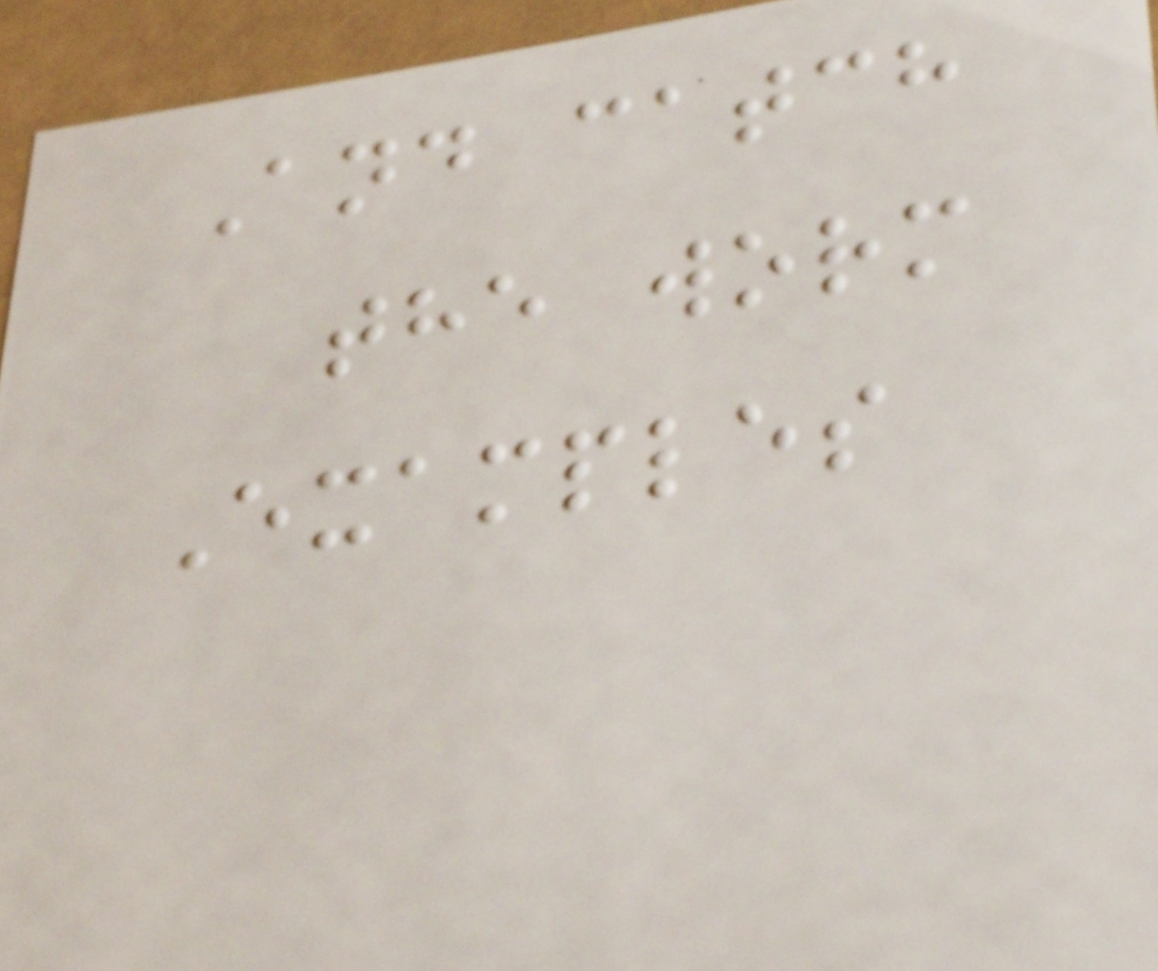And catch
the worm
Examples
